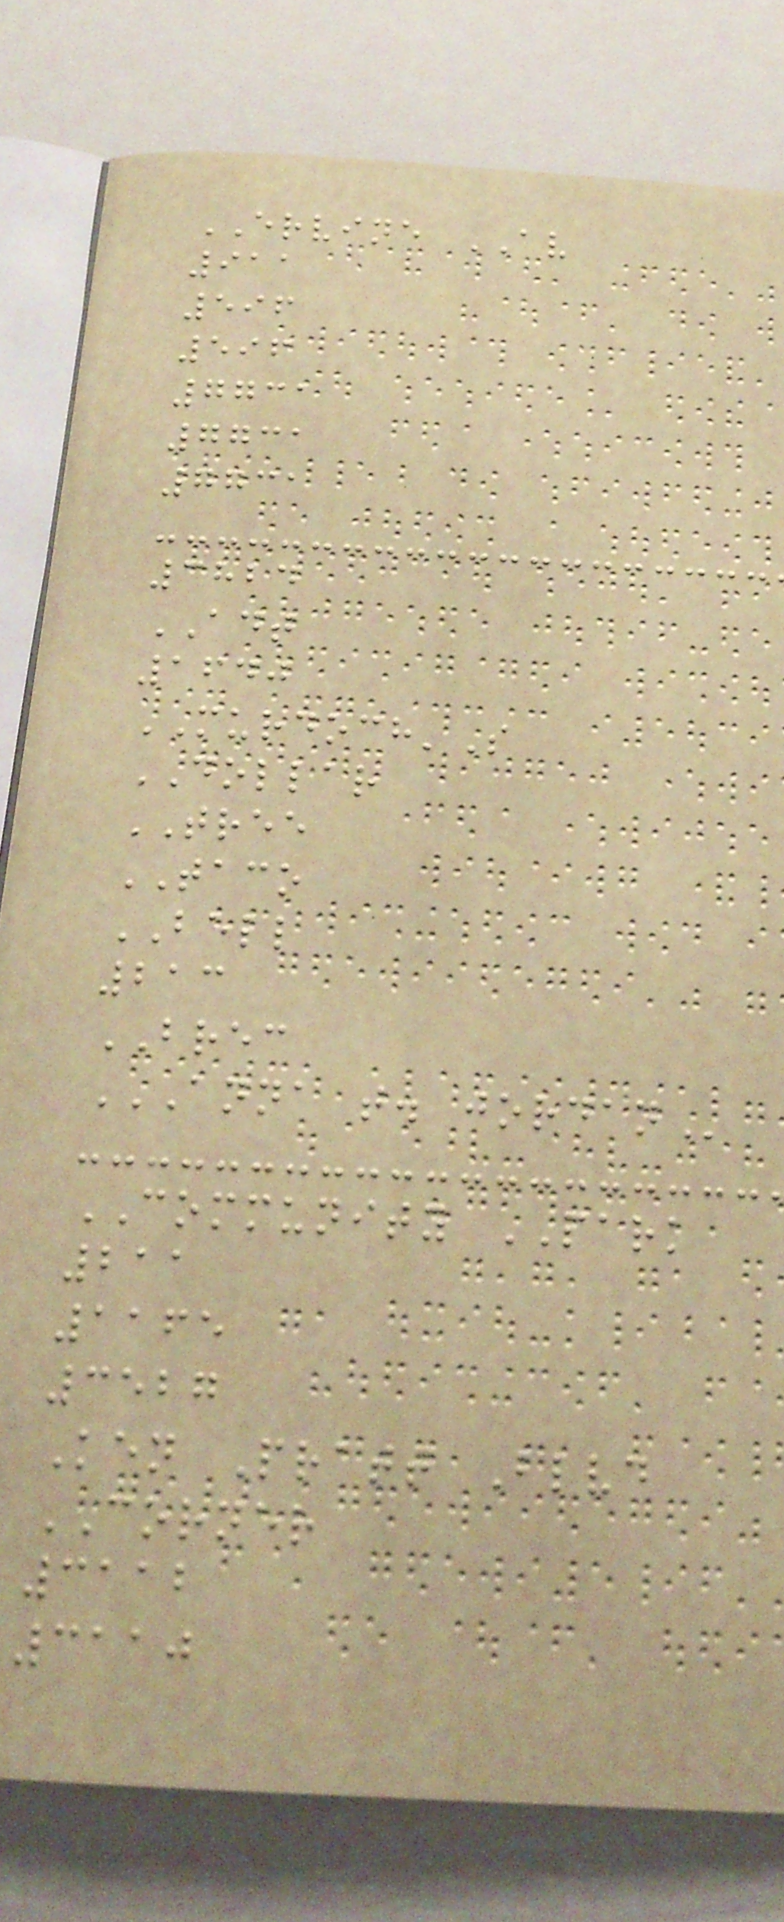ERVINE AV
911
596
596
7731
7731
7731
3824
ADT
1640
MURDOCH'S
DOLLAR
TREE
TACO
BELL
213
BREC
ANNA T. JORDAN
COMMUNITY PARK
211
1165
3527
Ken Pratt Blvd
CORNER
3112
3110
